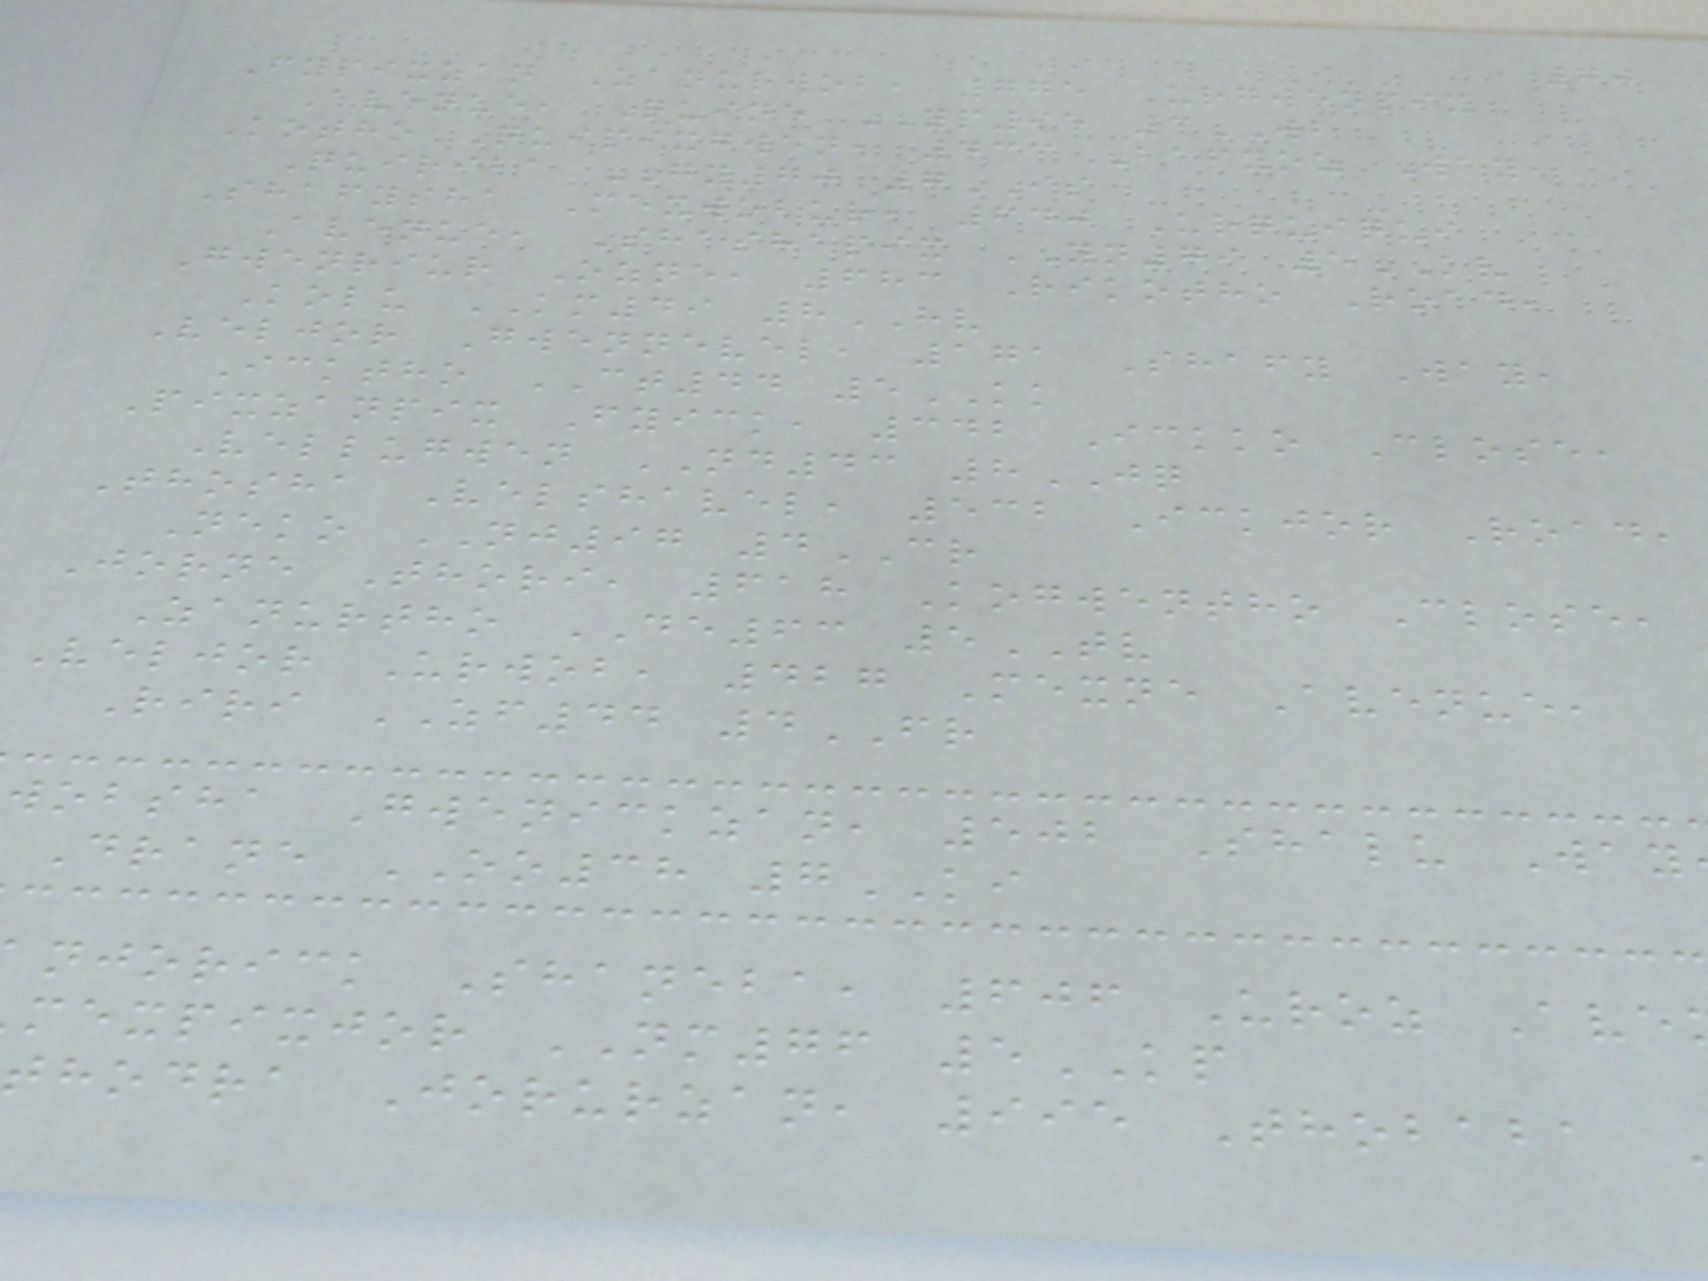70
Fypixzan Zanurwob, 775 Urgwenpix
Avenue, Quine YP95 3WB
Kotho Quipixgwen, 433 Bafyoz Way,
Quiriba GY70 7IS
Shafysha Mexwobur, 640 Urquiqui
Avenue, Shashapix YN79 5KV
Gwenriur Ozne, 683 Rikotho Road,
Kolu KM49 8HV
Veljor Gwennevel, 171 Shafy Way,
Icktho CT44 5KK
Pixzanpix Fyick, 342 Ickko Close,
Vellugwen ND43 8JQ
Thosha Velshavel, 532 Ickjor Road,
Neko NJ97 4CR
Jorne Thori, 618 Kogwentho Close,
Zanurtho DE63 5TV
Veljor Urwob, 427 Mexne Avenue,
Riri ZF44 4FR
wobsha Gwenickzan, 502 Shalu Way
Drane OO38 7KI
njorick Shaneba, 606 Uroz Ave
mexpixjor NM76 5KP
thodra Jorurzan, 995 Thobaba
